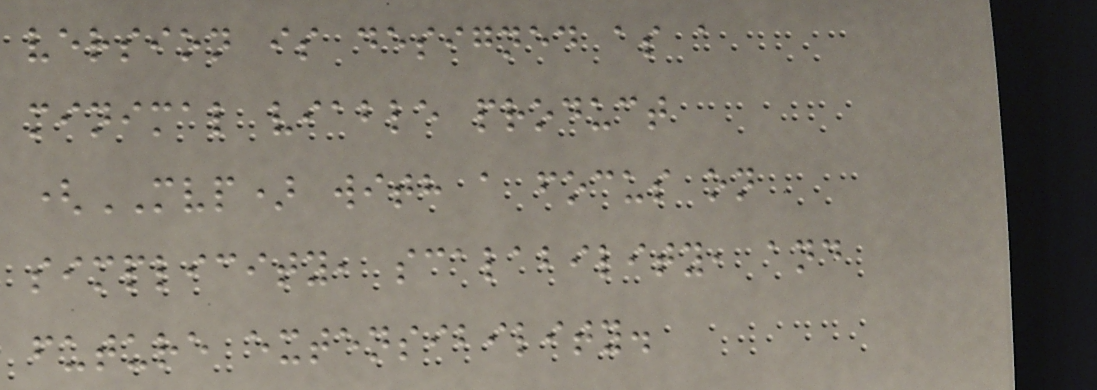version is designed as a
minimal viable product
(MVP) with a focus on
simplicity, scalability, and
future extensibility.
